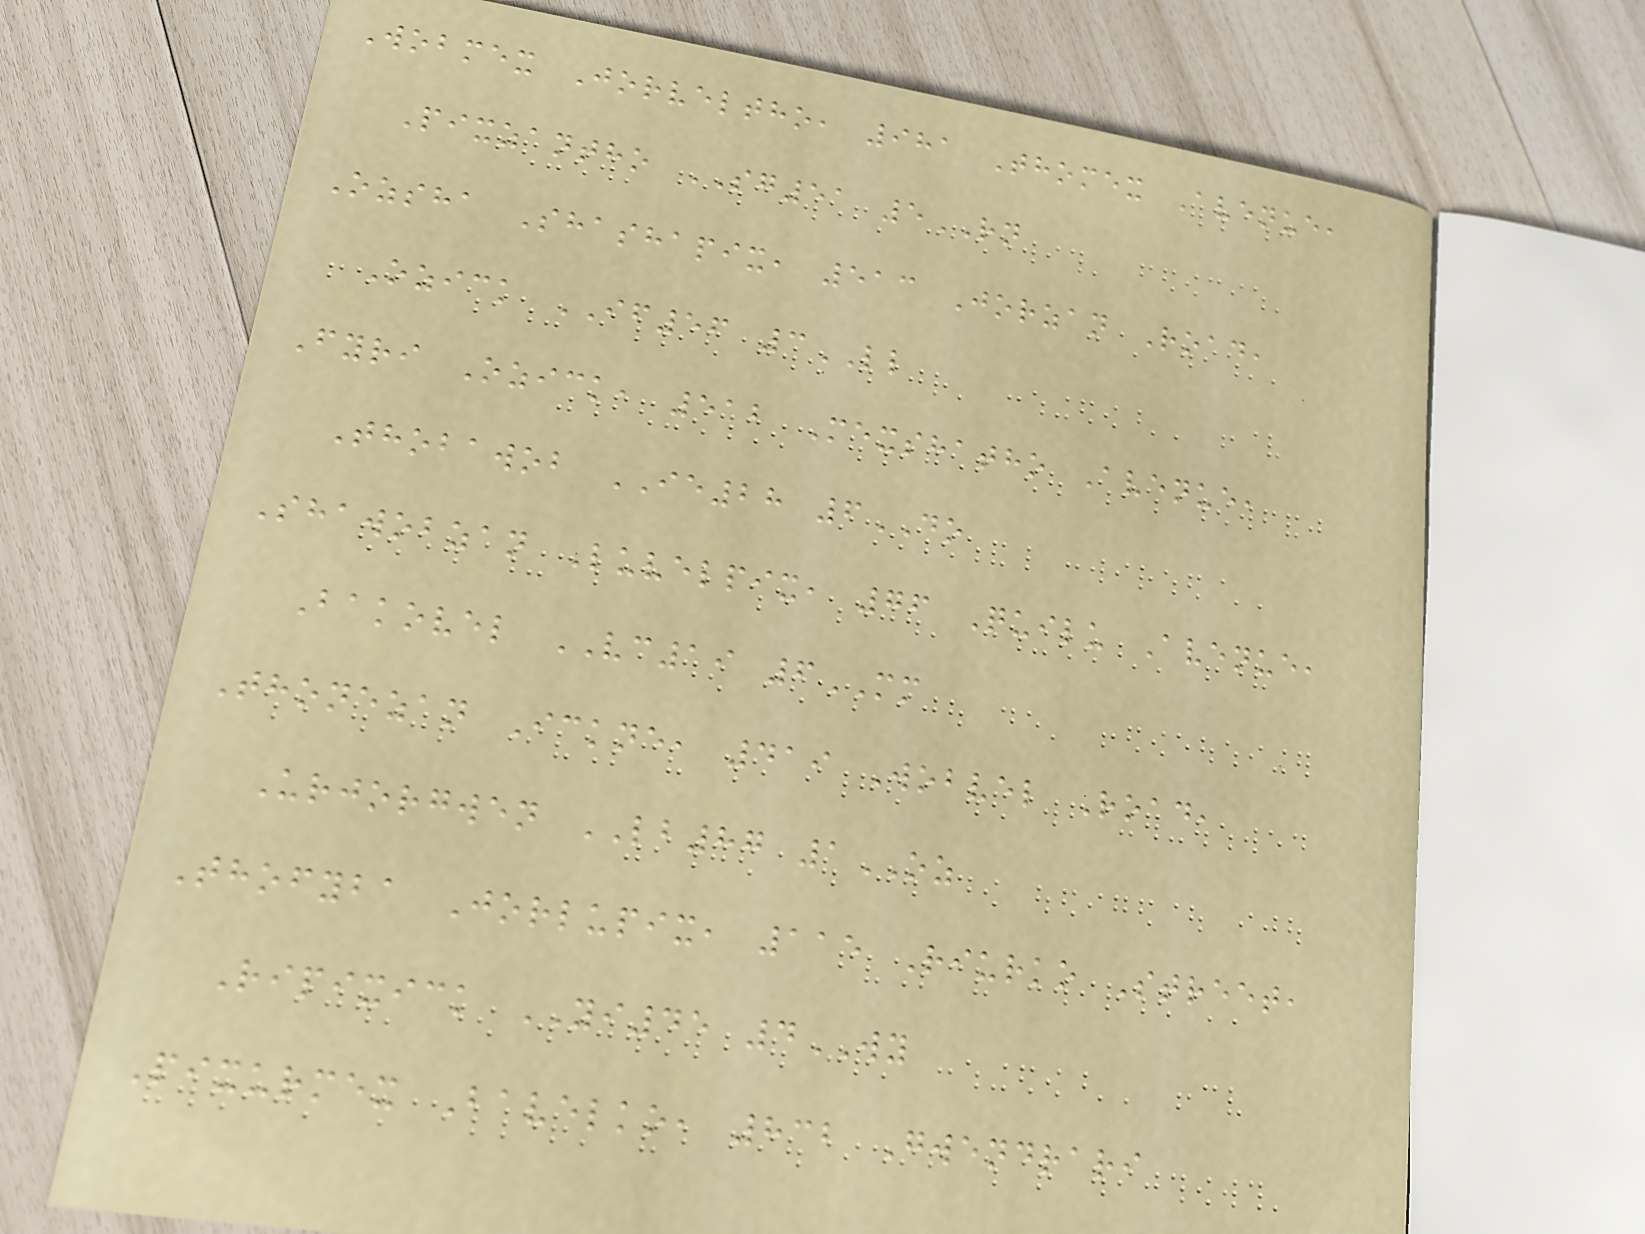Wobmex Jorveltho, 981 Thomex Avenue,
Pixzantho SG51 5RN
Ozsha Shashapix, 513 Jorzan Road,
Ozick IF56 3LL
Fyri Ozick, 512 Mexshatho Avenue,
Thobawob IE28 6DO
Shawobzan Luvelpix, 76 Quilu Avenue,
Bakovel VC19 6MM
Thonezan Ickne, 419 Wobvel Road,
Urjorgwen LB87 1OZ
Thofyba Jorlupix, 115 Riurko Street,
Ripixick YI45 4WY
Pixurmex Bavelko, 832 Gwendrari
